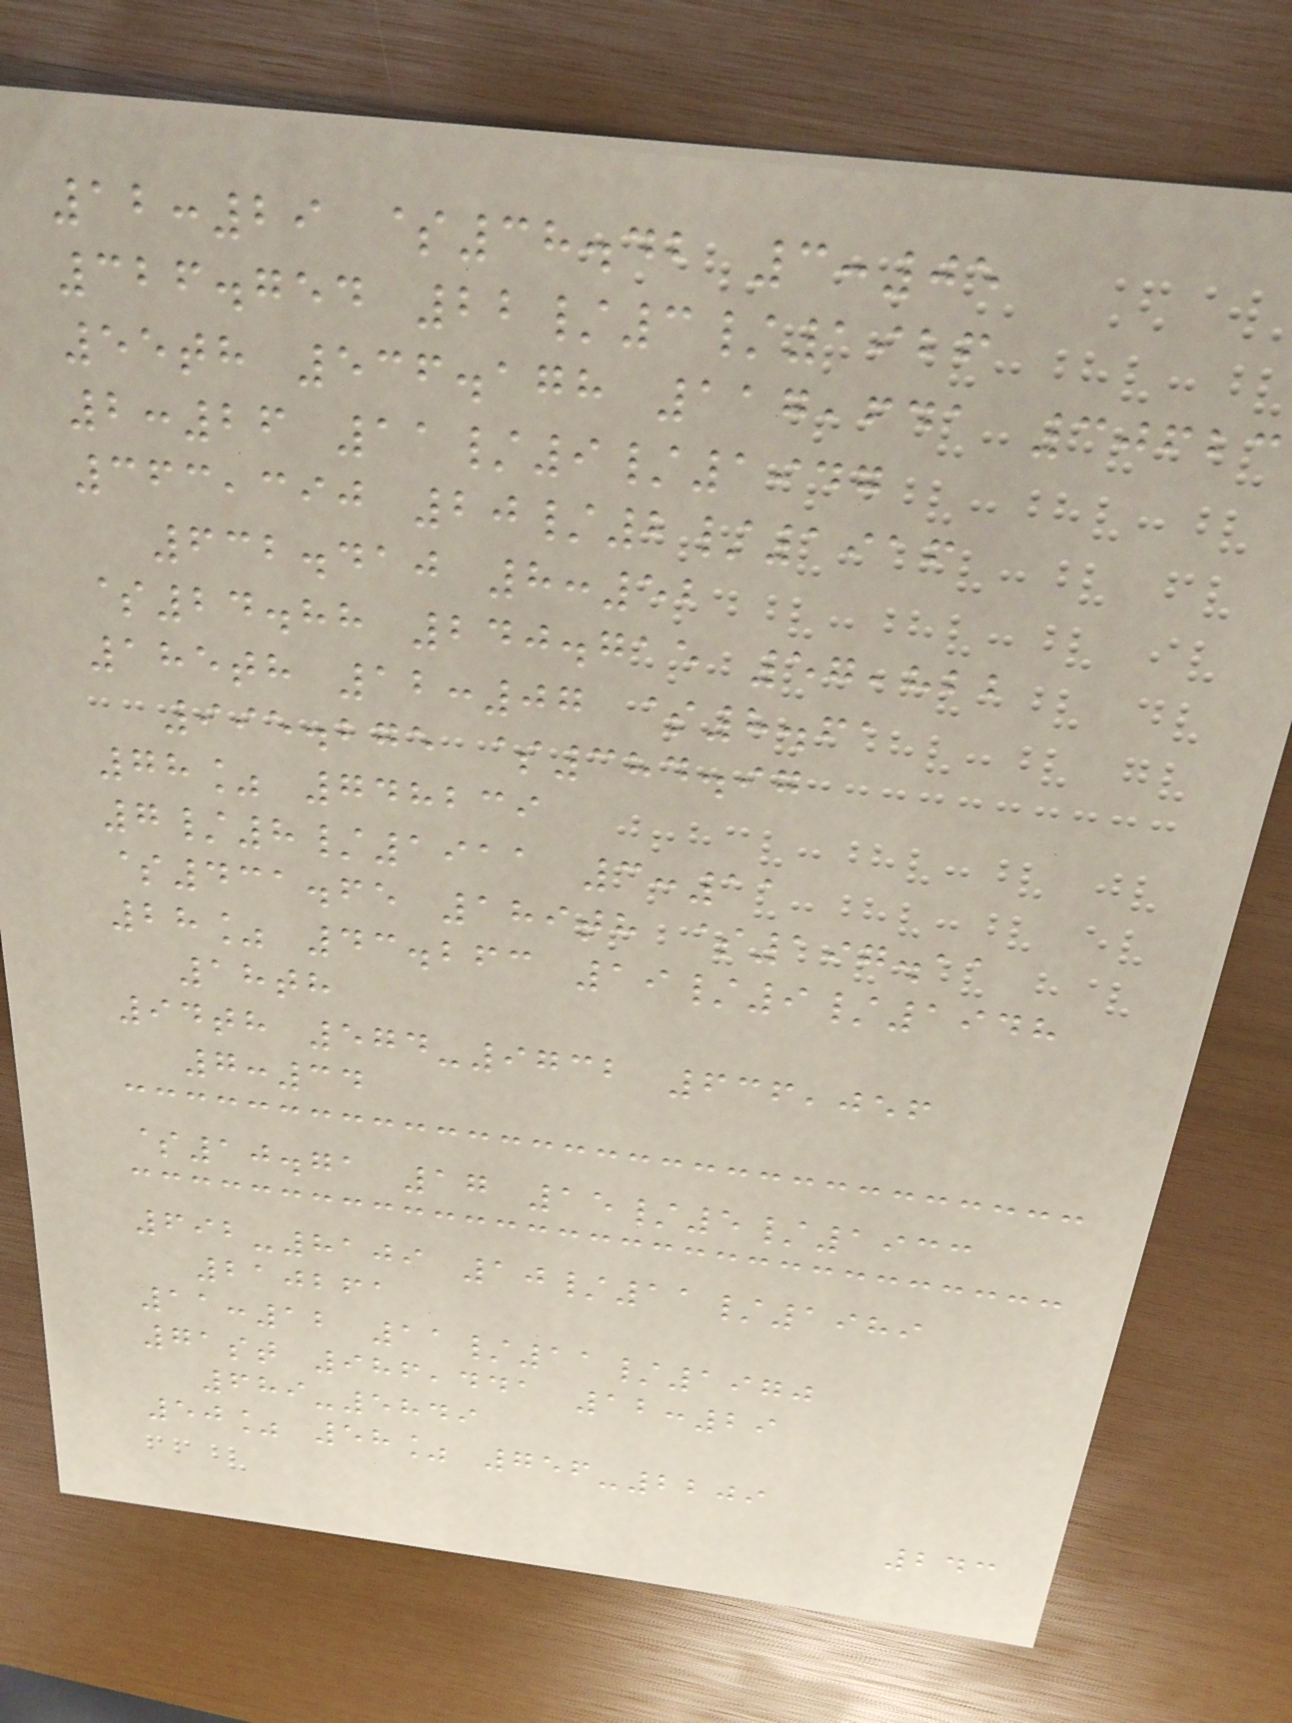12:29 $38.42 3:05
326.754 22/3/1926
55th 536.178 117,641 30623
2:26 11/9/1947
363,390 20/2/1916
632.410 8:52
$24.88 240.715 57,822
185th 12:07 $8.61
995.275 $384.97
78% 748239
7/8/1911 3:11
$431.65 189th $197.11
28% 43.263 19/9/1948
18th
94th 574-9732 636,056
7:34
$10.71 17 15/5/1933
692-8109 10/11/1989
210261
11:12 11/11/1970
71st 986,441 12:29
689-5849
50% 58% 756-2209
243
